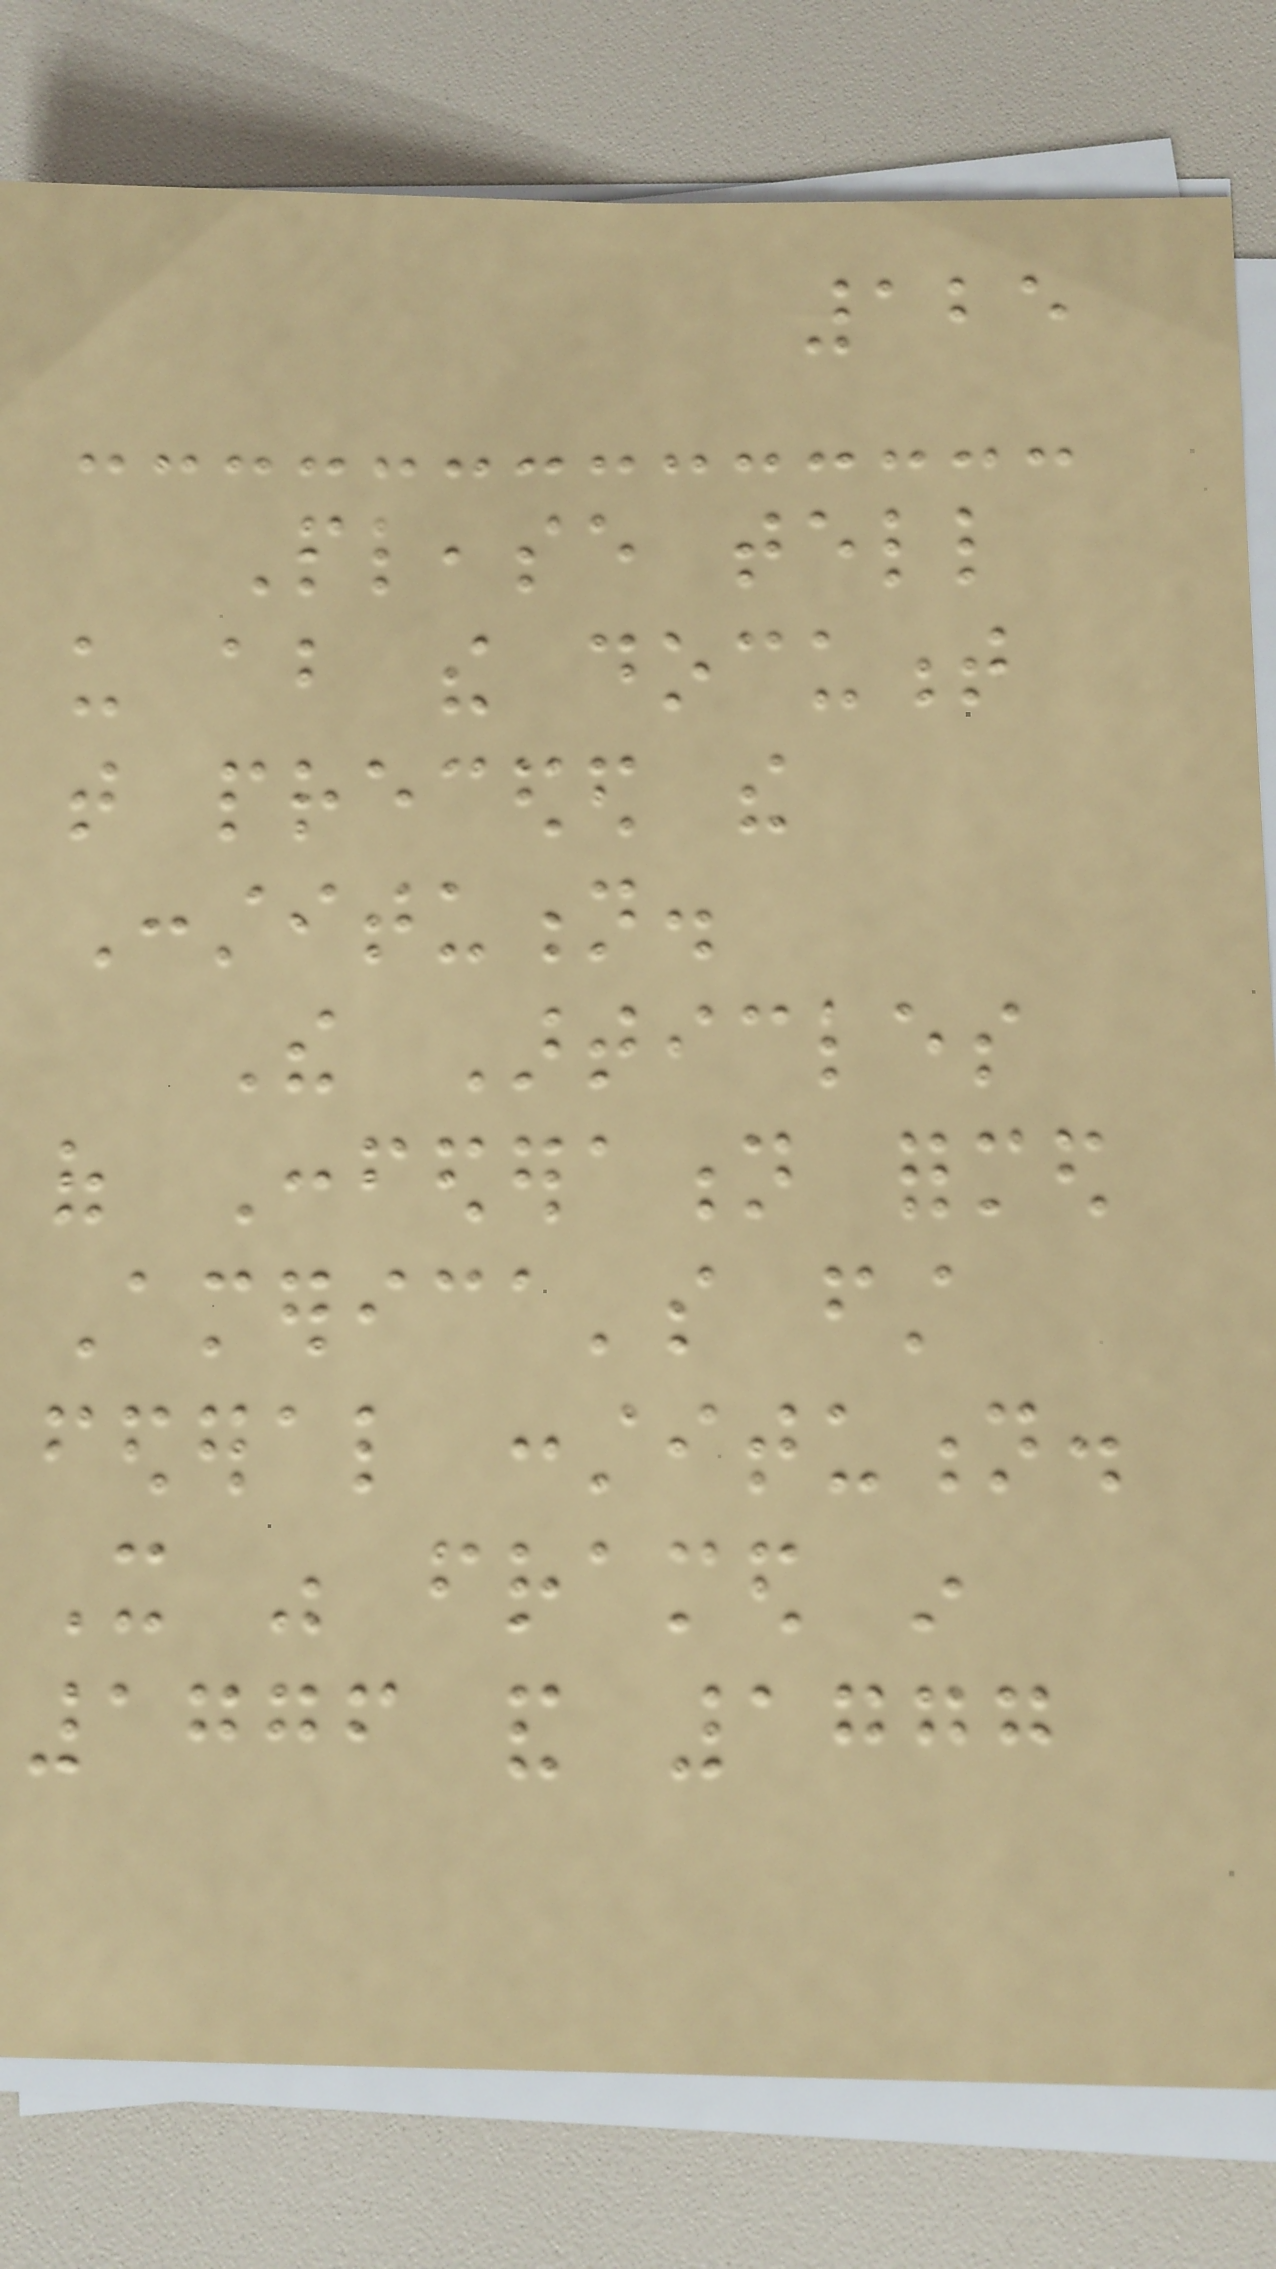125
Please tell
us about the document
that preceded the
Constitution.
The Articles
of Confederation formed
America's first
federal constitution.
It was framed in
1776 and 1777
